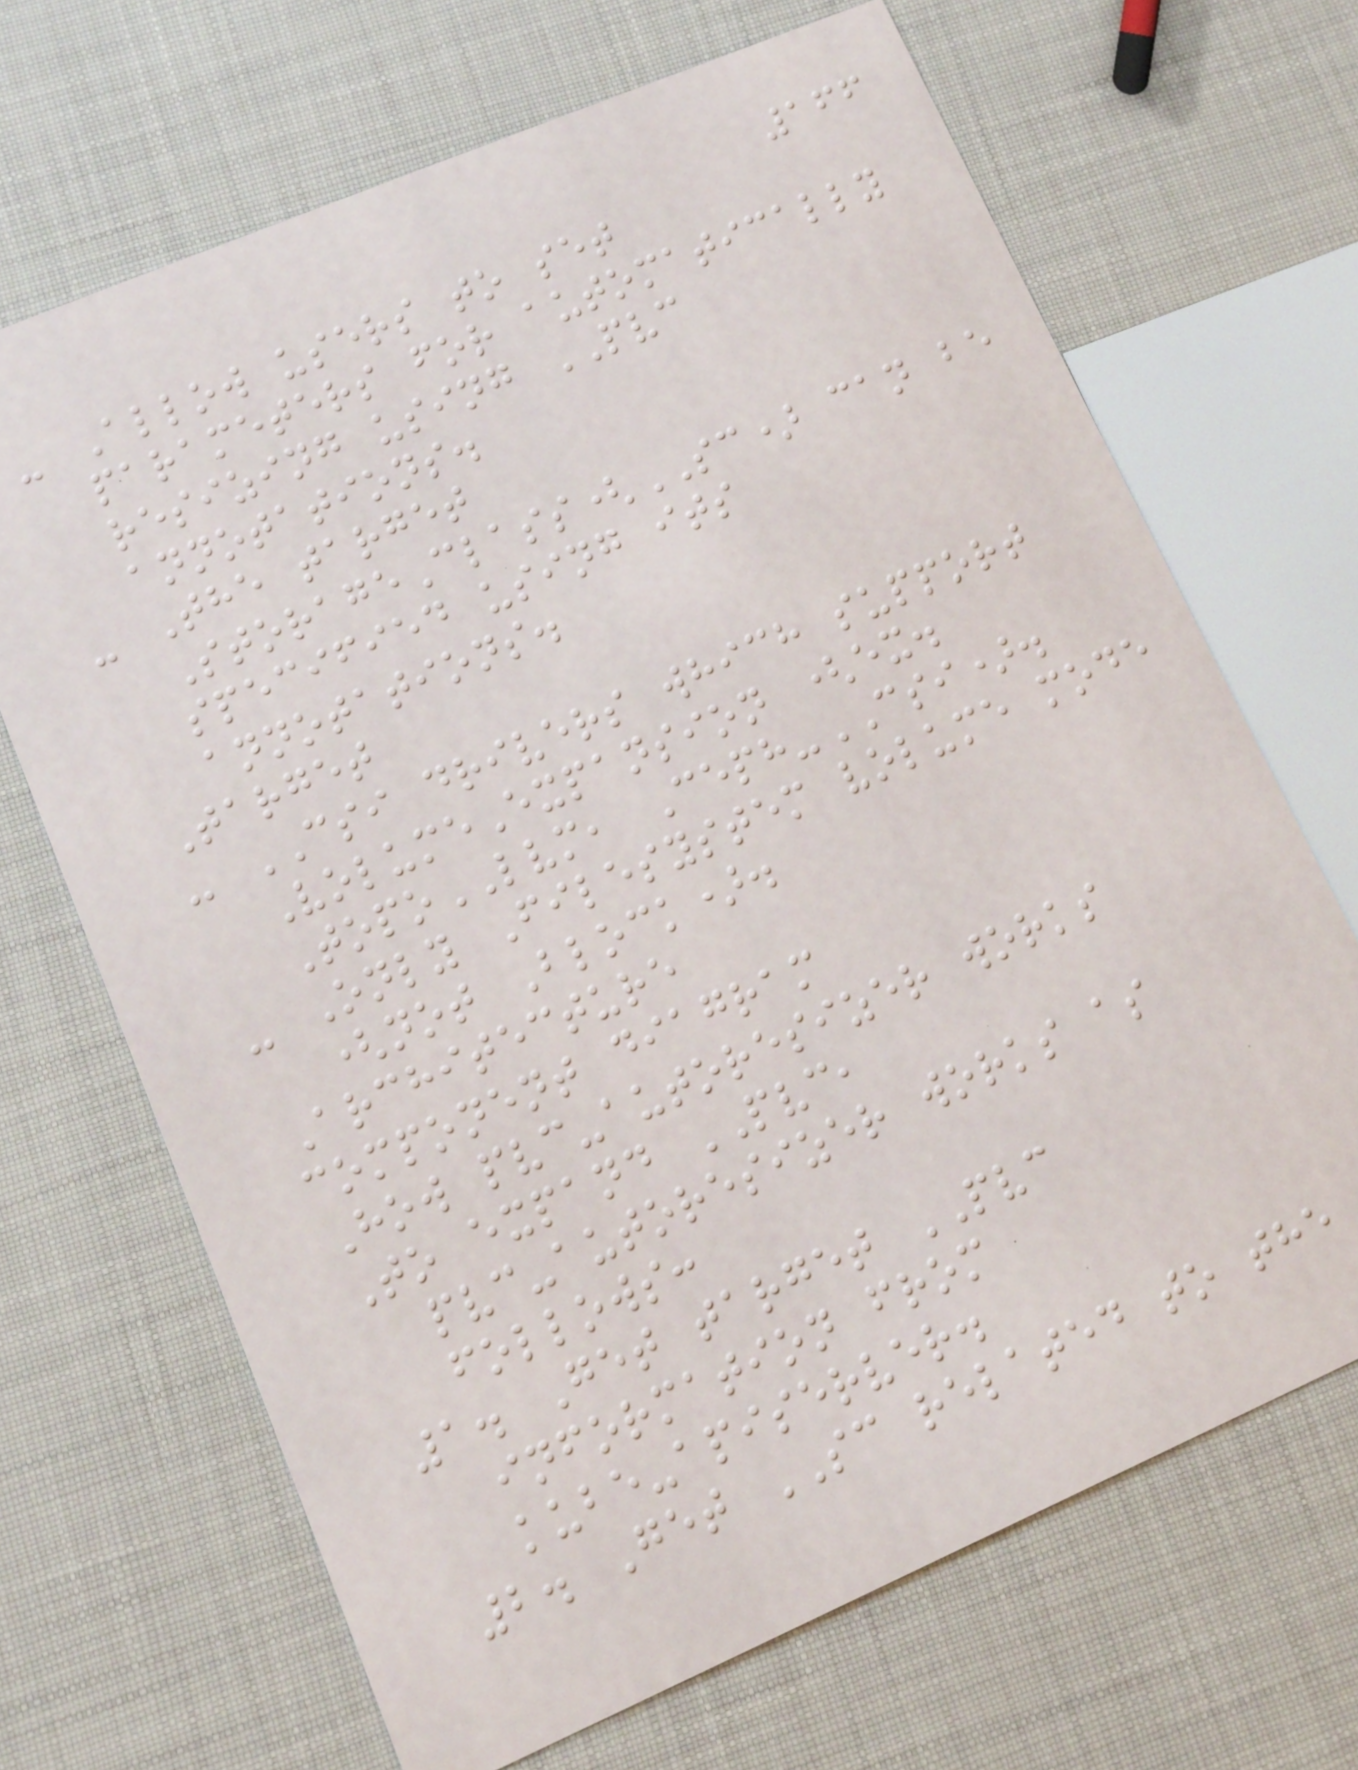166
- Allow users to set
parameters for automatically
resizing using PVC
annotations.
- The target
StorageClass(SC) can be
specified using its
annotations.
Target
- CSI drivers which support
VolumeExpansion (ex.
TopoLVM, Ceph-CSI).
- Only Filesystem volume mode
(not Block).
Architecture
component diagram
How pvc-autoresizer works
To expand PVC,
pvc-autoresizer works as
follows:
1. Get target PVC
information from
kube-apiserver.
2. Get SC related to the
